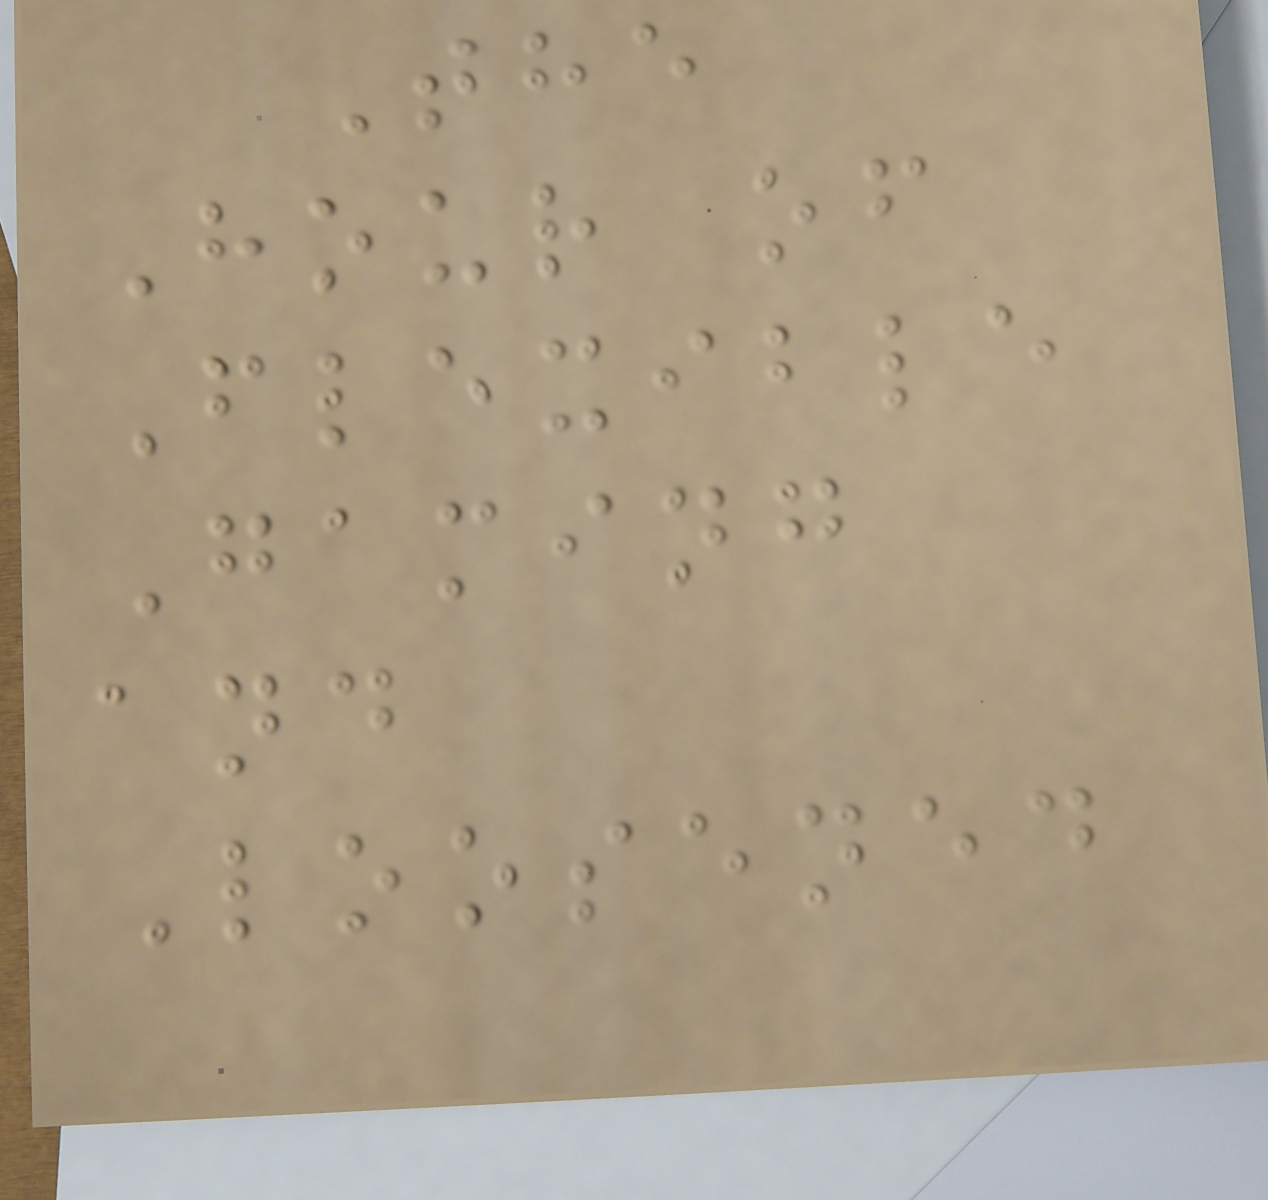The
Hour of
Flexible
Gaming
and
Loosened
